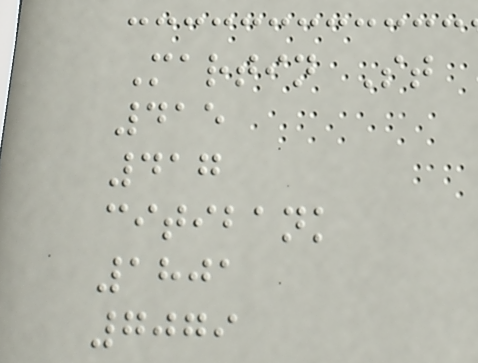Martin St
415
417
citibank
1801
7079
